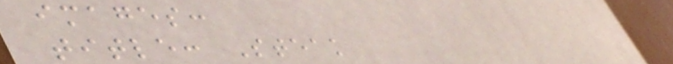images:
title: Steak
